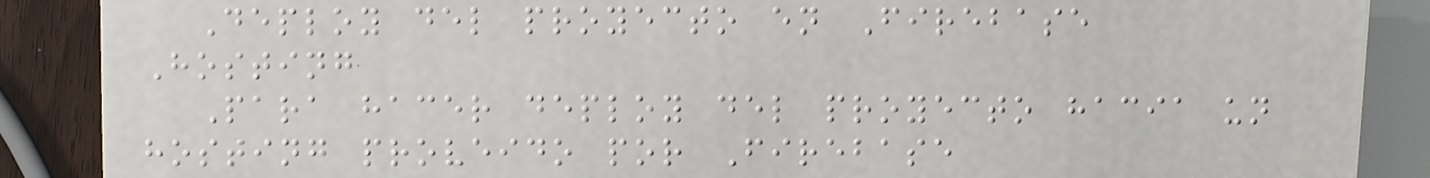Deploy del proyecto en Firebase
Hosting
Para hacer deploy del proyecto hacia un
hosting proveido por Firebase
